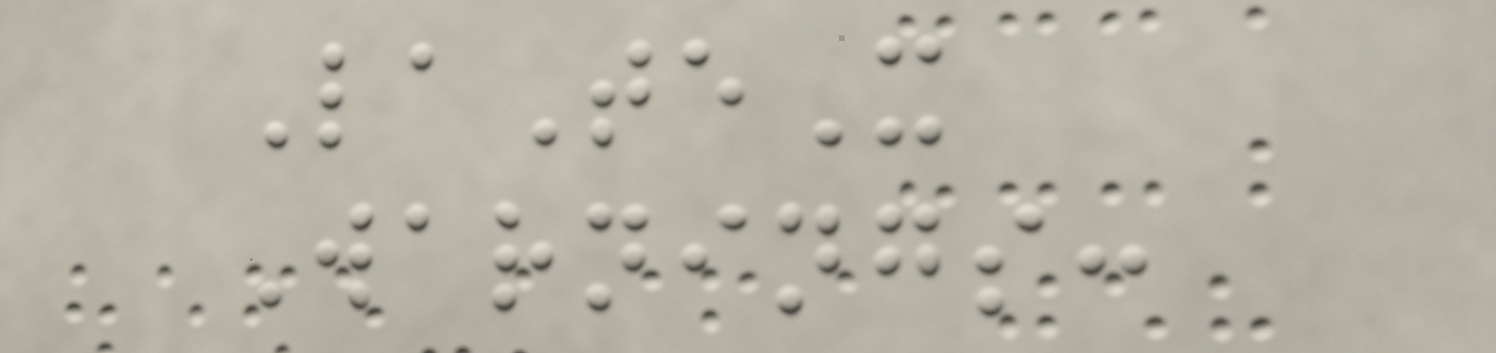LaTeX
Warnings:
